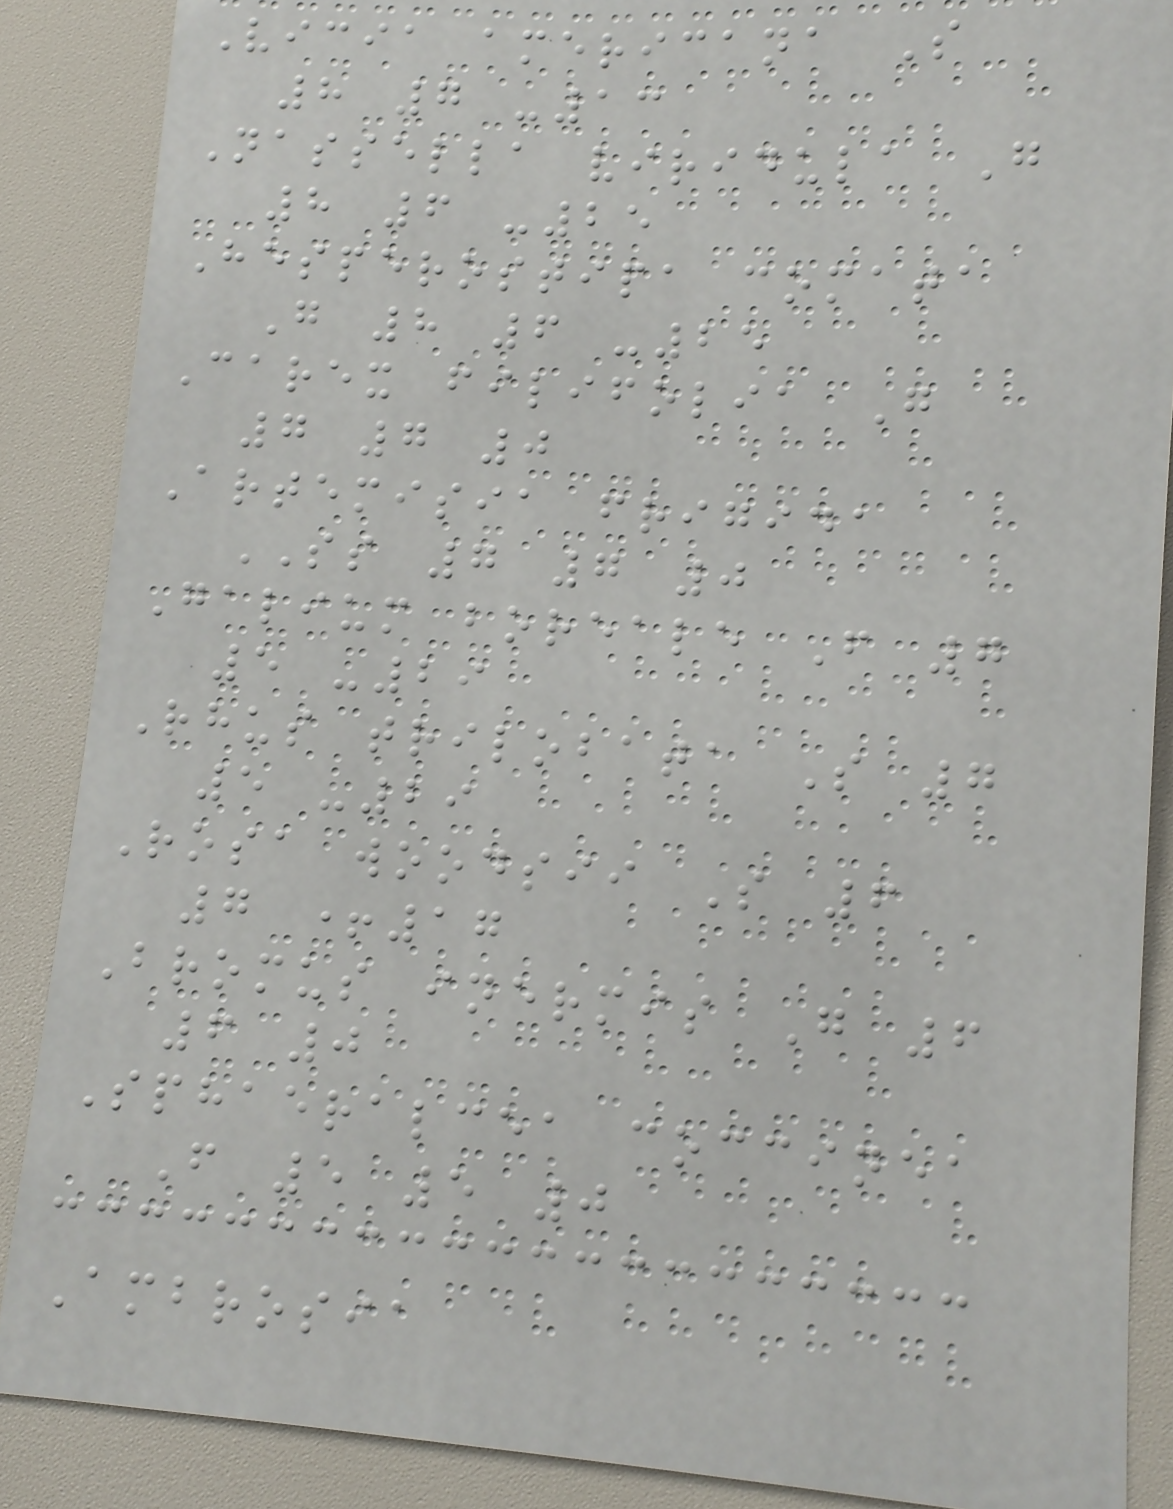Vicia americana S
8 7 -13
Nassella viridula G
8 6 -25
Hesperostipa comata
G 8 6 -25
Carex filifolia G
7 7 0
Artemisia frigida
SS 7 7 0
Galium boreale F 7
5 -29
Rhus trilobata S 7
5 -29
Rosa woodsii S 6
7 +17
Bromus inermis G 6
6 0
Sphaeralcea coccinea
F 5 5 0
Ambrosia
